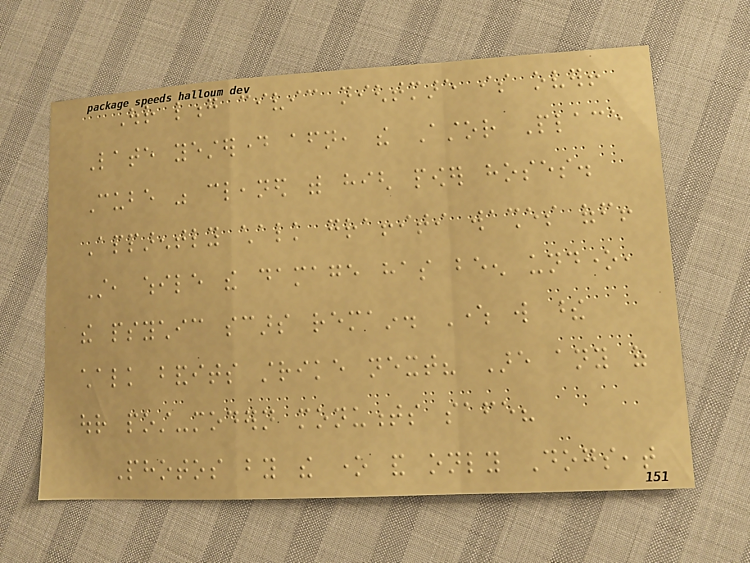Our long civic nightmare is over!
Late yesterday afternoon, the Astor Place
Cube was cleaned with high power hoses.
Apparently chalk graffiti washes off!
Still, while the damage has been undone,
the psychic scars remain. Where will these
chalk bandits strike next? Are any of
our post-modern monuments safe?
Photos by the one and only Dogseat
